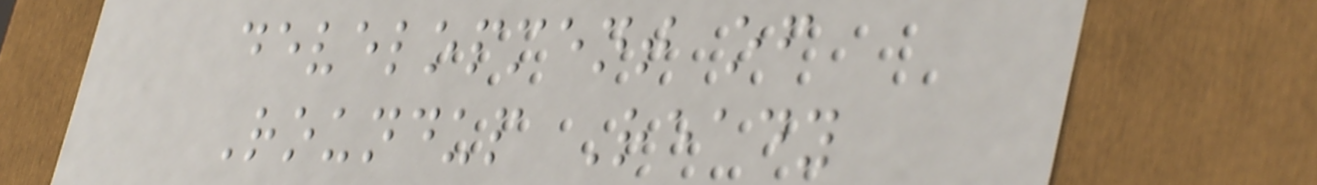development of
Roundup Ready
